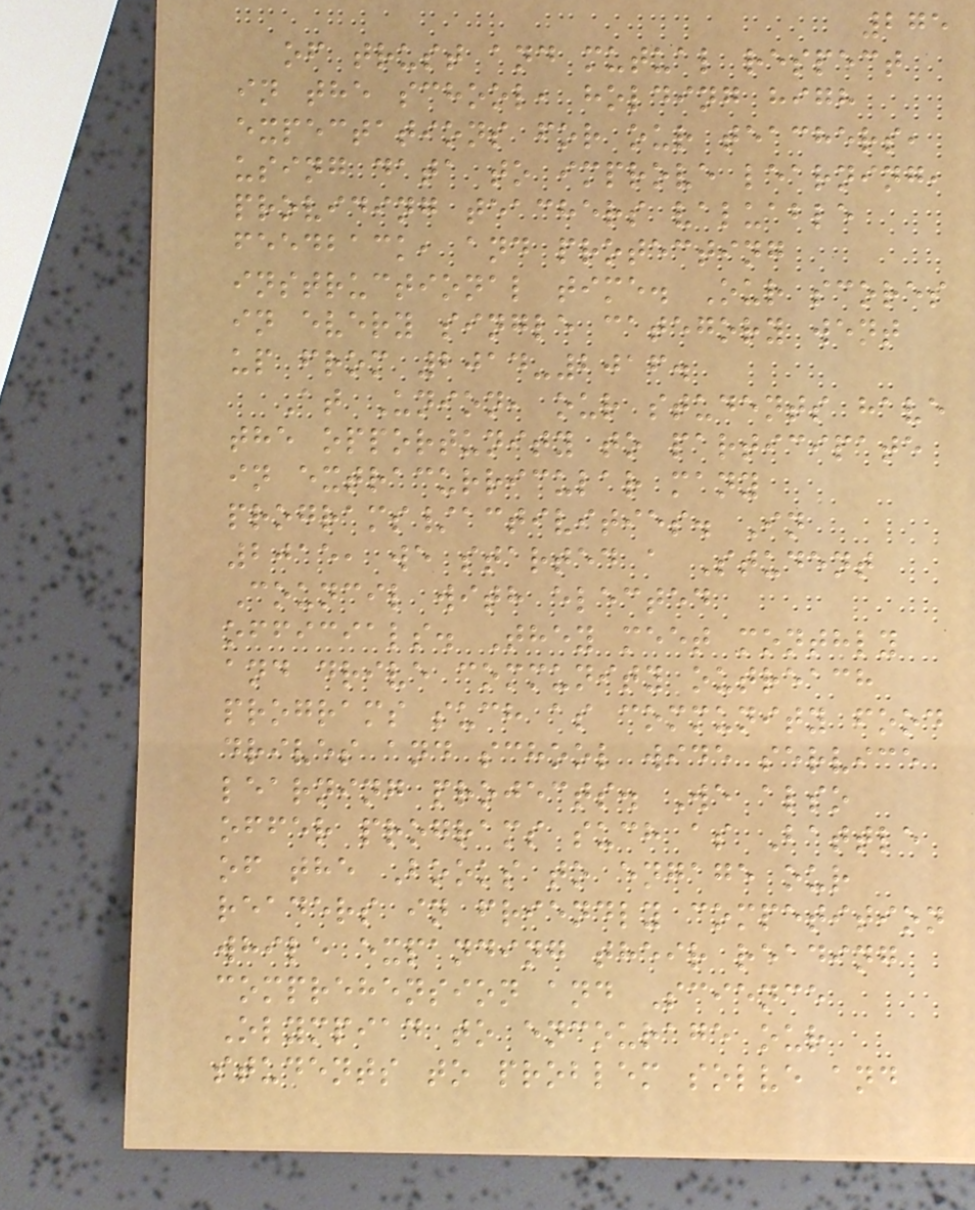275
of trust and mutual respect
in the school, holding high
expectations for our teachers,
using data to improve learning,
providing teachers valuable
feedback, and protecting
instructional time. Our scores
in every single category went
up from 2014-2016.
At Union, our students have
the opportunity to participate
in extracurricular many
programs/activities. In
2015, we started a Student
Council with elected
officials. They meet monthly
and drive community outreach
programs such as community food
drives and school wide service
learning projects. We also
offer programs such as Battle
of the Books to engage our
readers in friendly competition
while expanding their reading
comprehension and Science
Olympiad to encourage our
students to problem solve and
